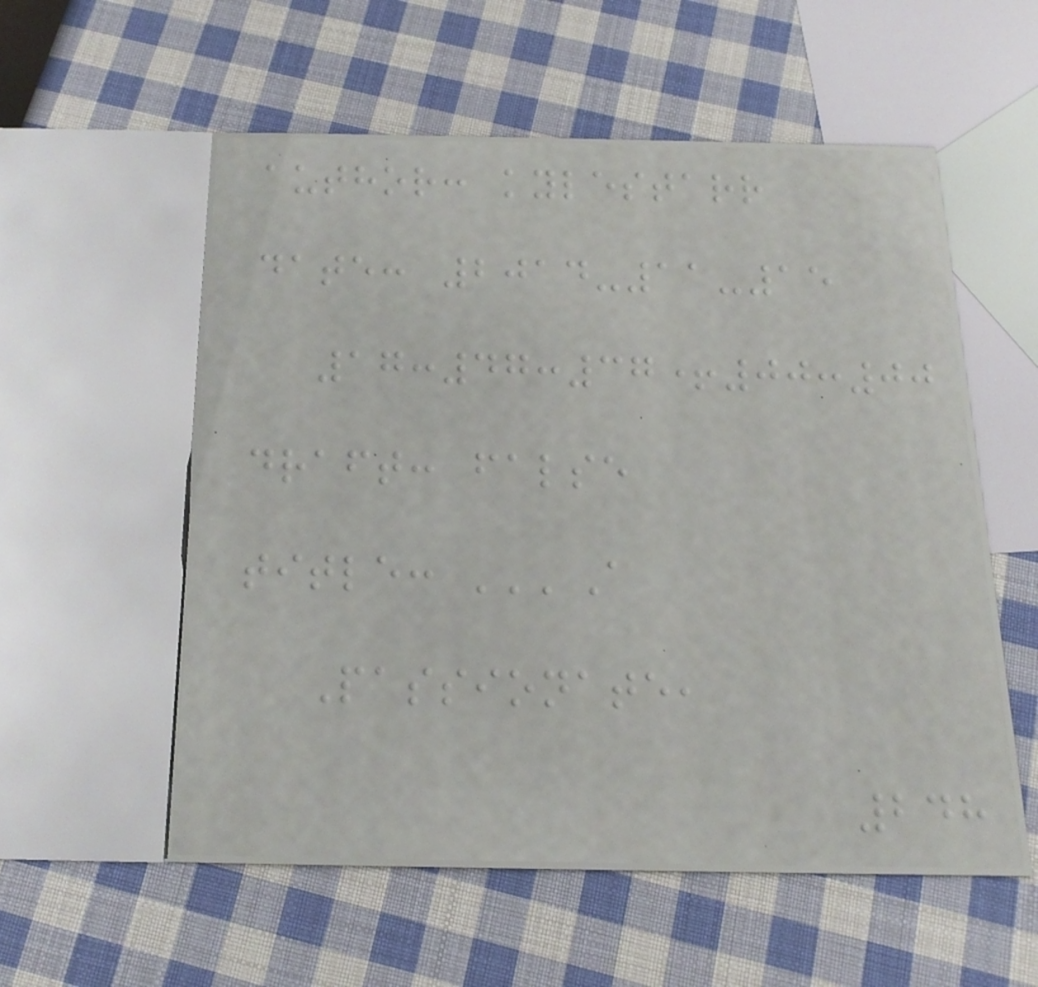author: kylestarr
date: 2014-11-15
17:47:37+00:00
draft: false
title: '''A
Passionate,
248
